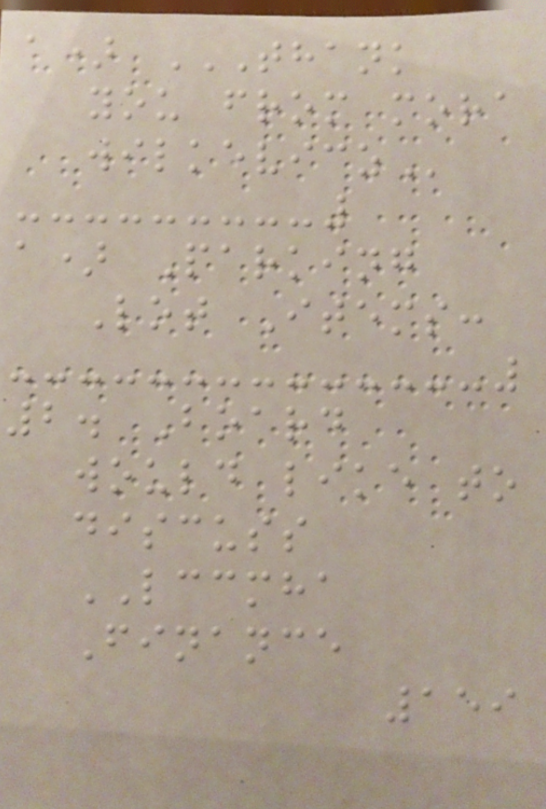a) THANK
YOU FROM MORA
WILKEVICZ
a) Parking
Lot Items:
2. Board
would like to
discuss
LCCMHA
Finance
159
